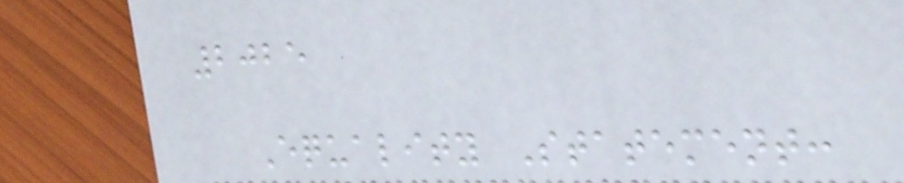2025
Equality Statement:
